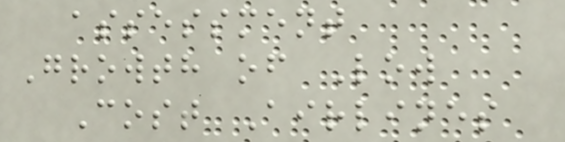assessment
Growth of Low
Cost Airlines
